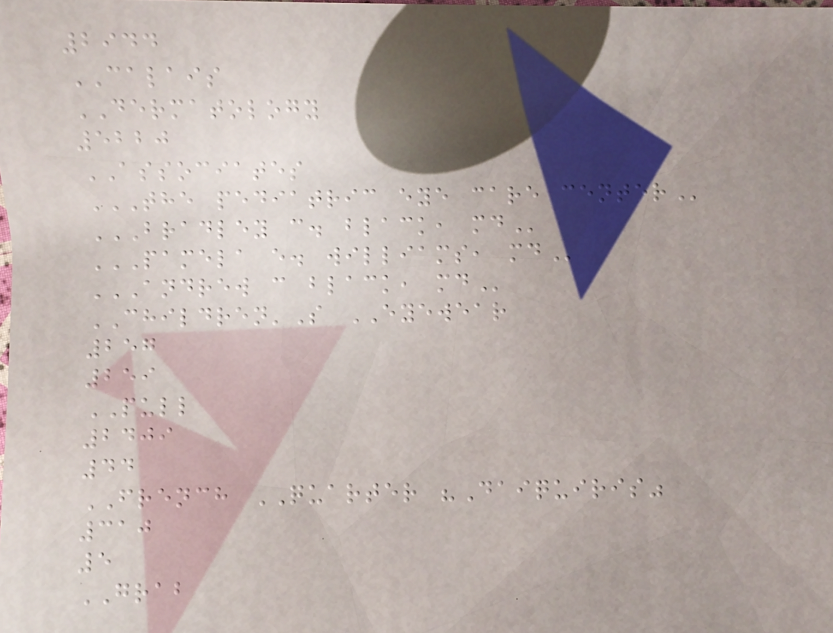2944
CALAIS
DERMATOLOGY
5220
ASSOCIATES
THE PEDIATRIC EYE CARE CENTER
BRADLEY C. BLACK, MD
PAMELA E. WILLIAMS, MD
ANDREW C BLACK, MD
CHILDREN'S EYEWEAR
257
259
PULL
2409
44
FRENCH QUARTER "Daiquiris"
310
5
GRAB
